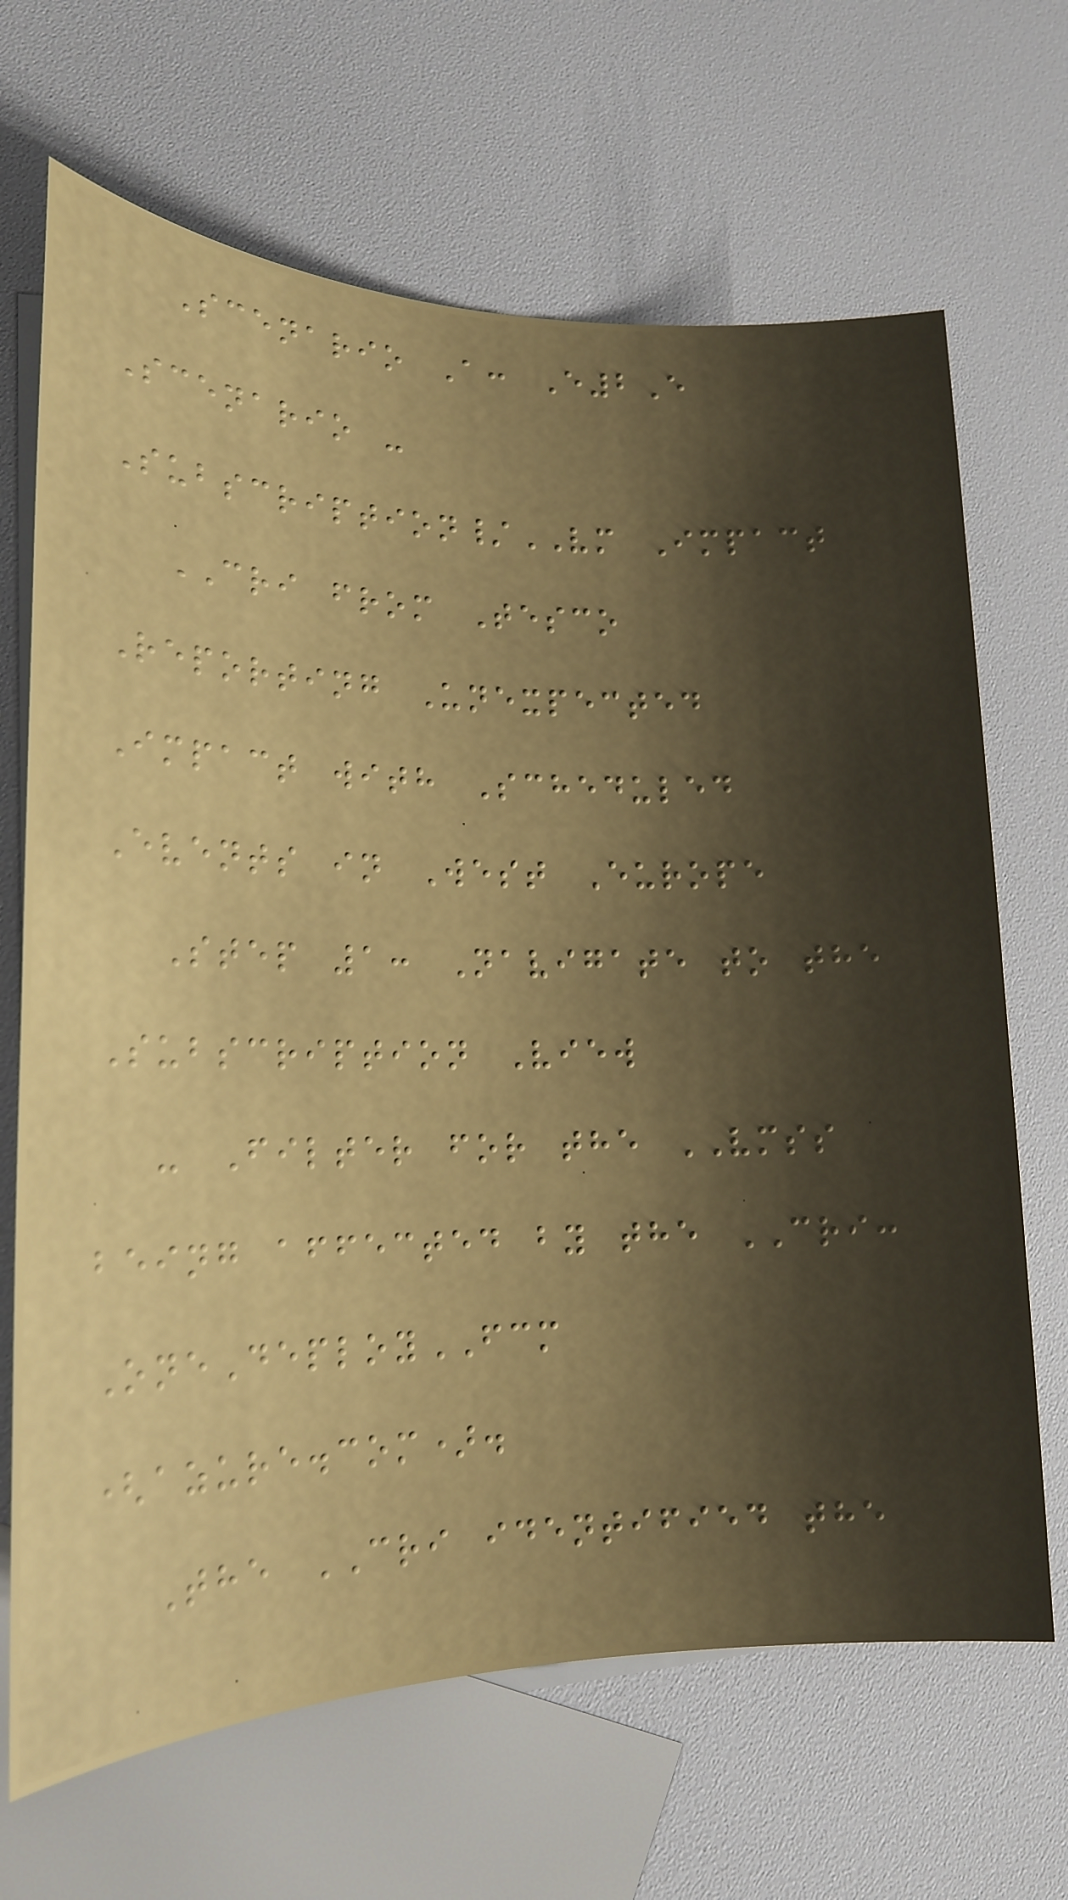Scenario A: E2E
Scenario -
Subscription/VM Impact
CRI from Tesco
Reporting Unexpected
Impact with Scheduled
Events in West Europe
Step 1: Navigate to the
Subscription View
- Filter for the VMSS
being affected by the CRI:
OneDeployFCM
(azure.com).
The CRI identified the
